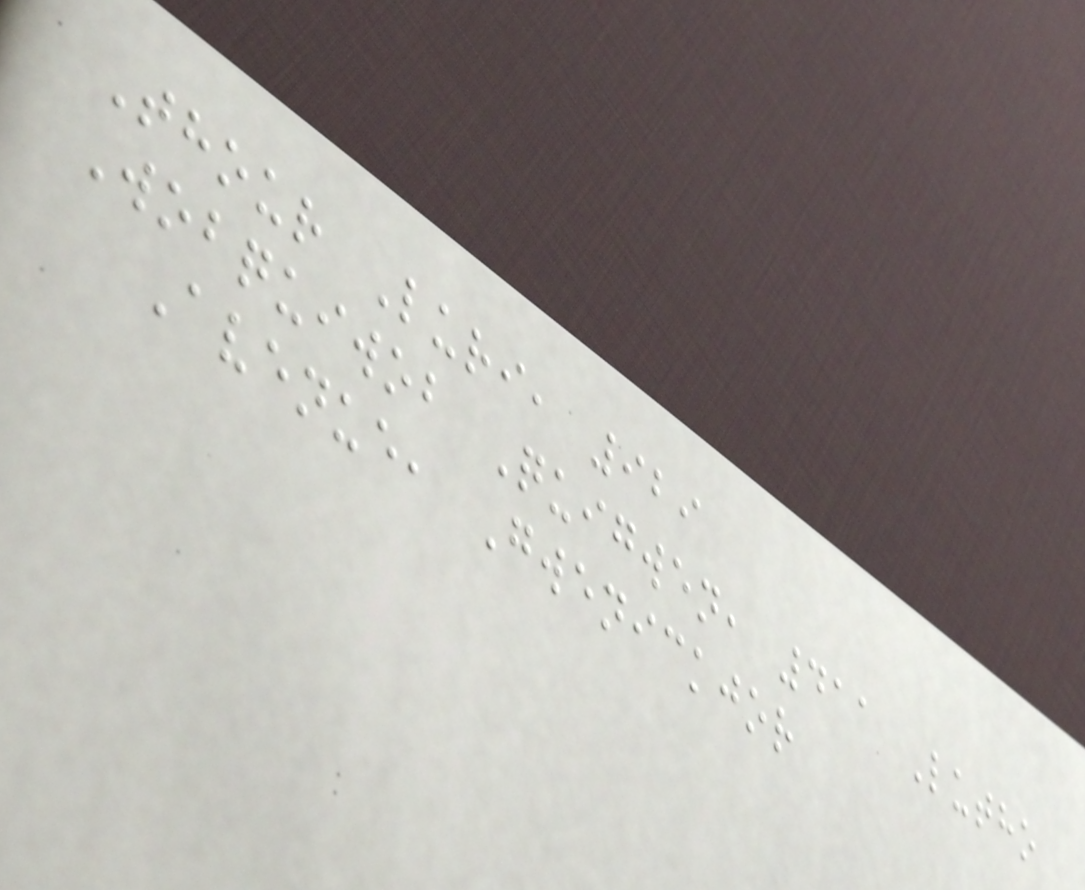Thour Luri, 929
Wobquiwob Quigwen, 411 Lutho
Avenue, Gwenickjor
